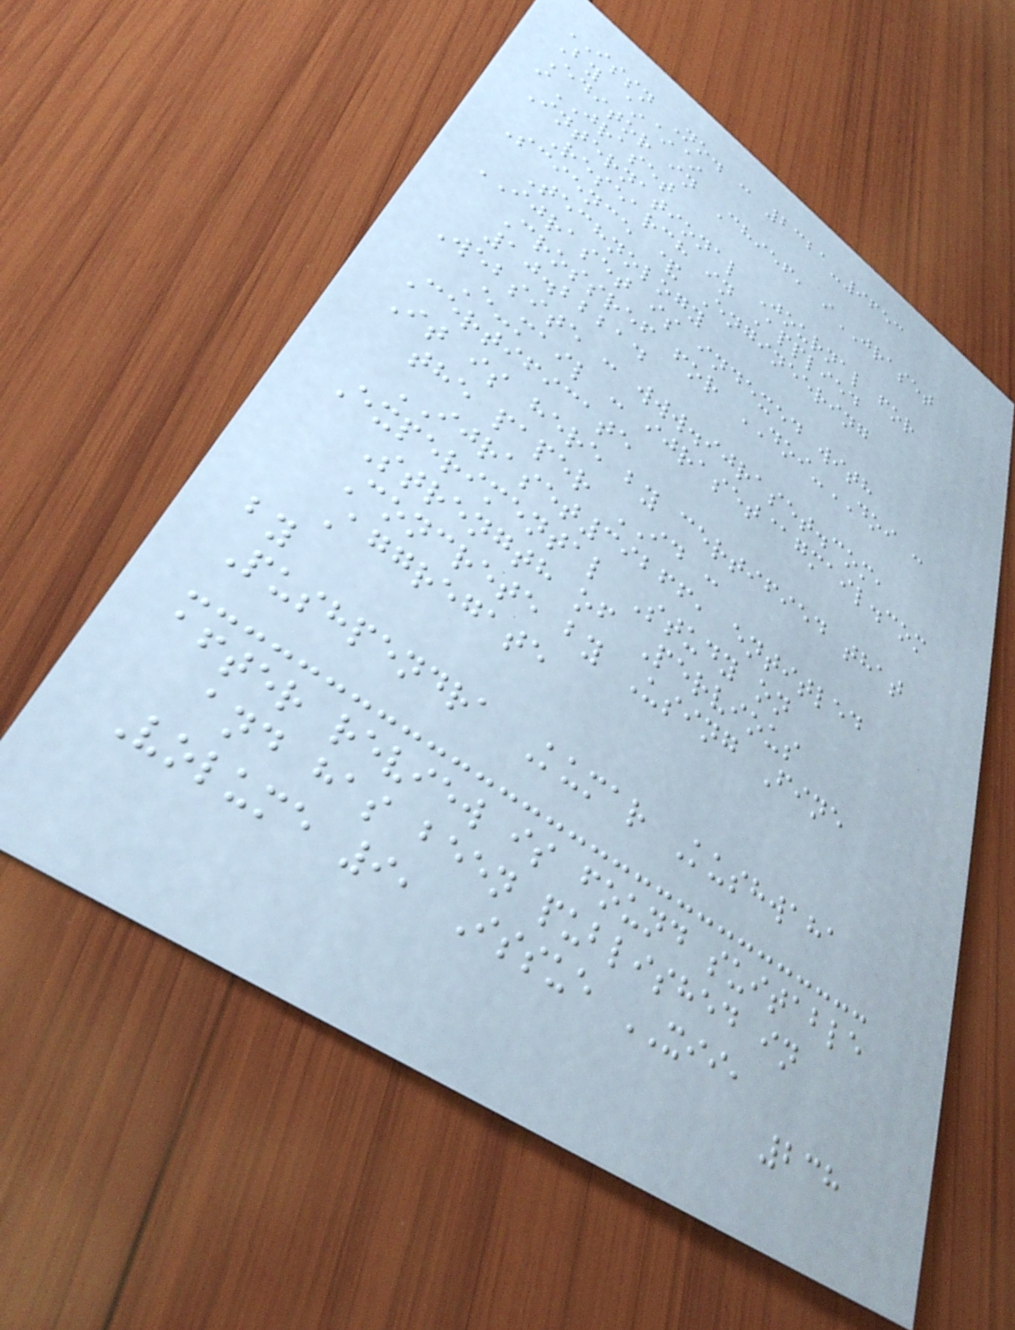ISSN No. : 2321-9653
By ~~~
Editor in Chief, iJRASET
iJRASET
International Journal for
Research in Applied
Science & Engineering
Technology
IJRASET is indexed with
Crossref for DOI-DOI :
10.22214
Website : www.ijraset.com,
E-mail : ijraset@gmail.com
Certificate
It is here by certified that
the paper ID :
IJRASET39266, entitled
Experimental Study on
Strength of Pervious
Concrete by Using Fine
Aggregate
by
Pushpendra Kumar Kushwaha
after review is found suitable
and has been published in
Volume 9, Issue XII,
238
